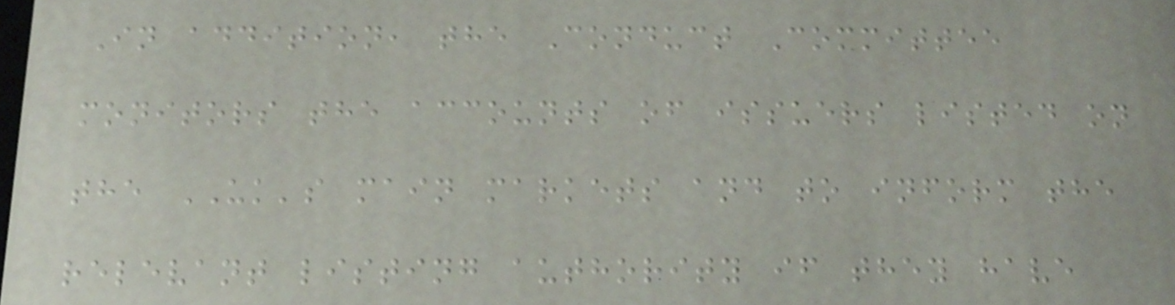In addition, the Conduct Committee
monitors the accounts of issuers listed on
the UK's main markets and to inform the
relevant listing authority if they have
